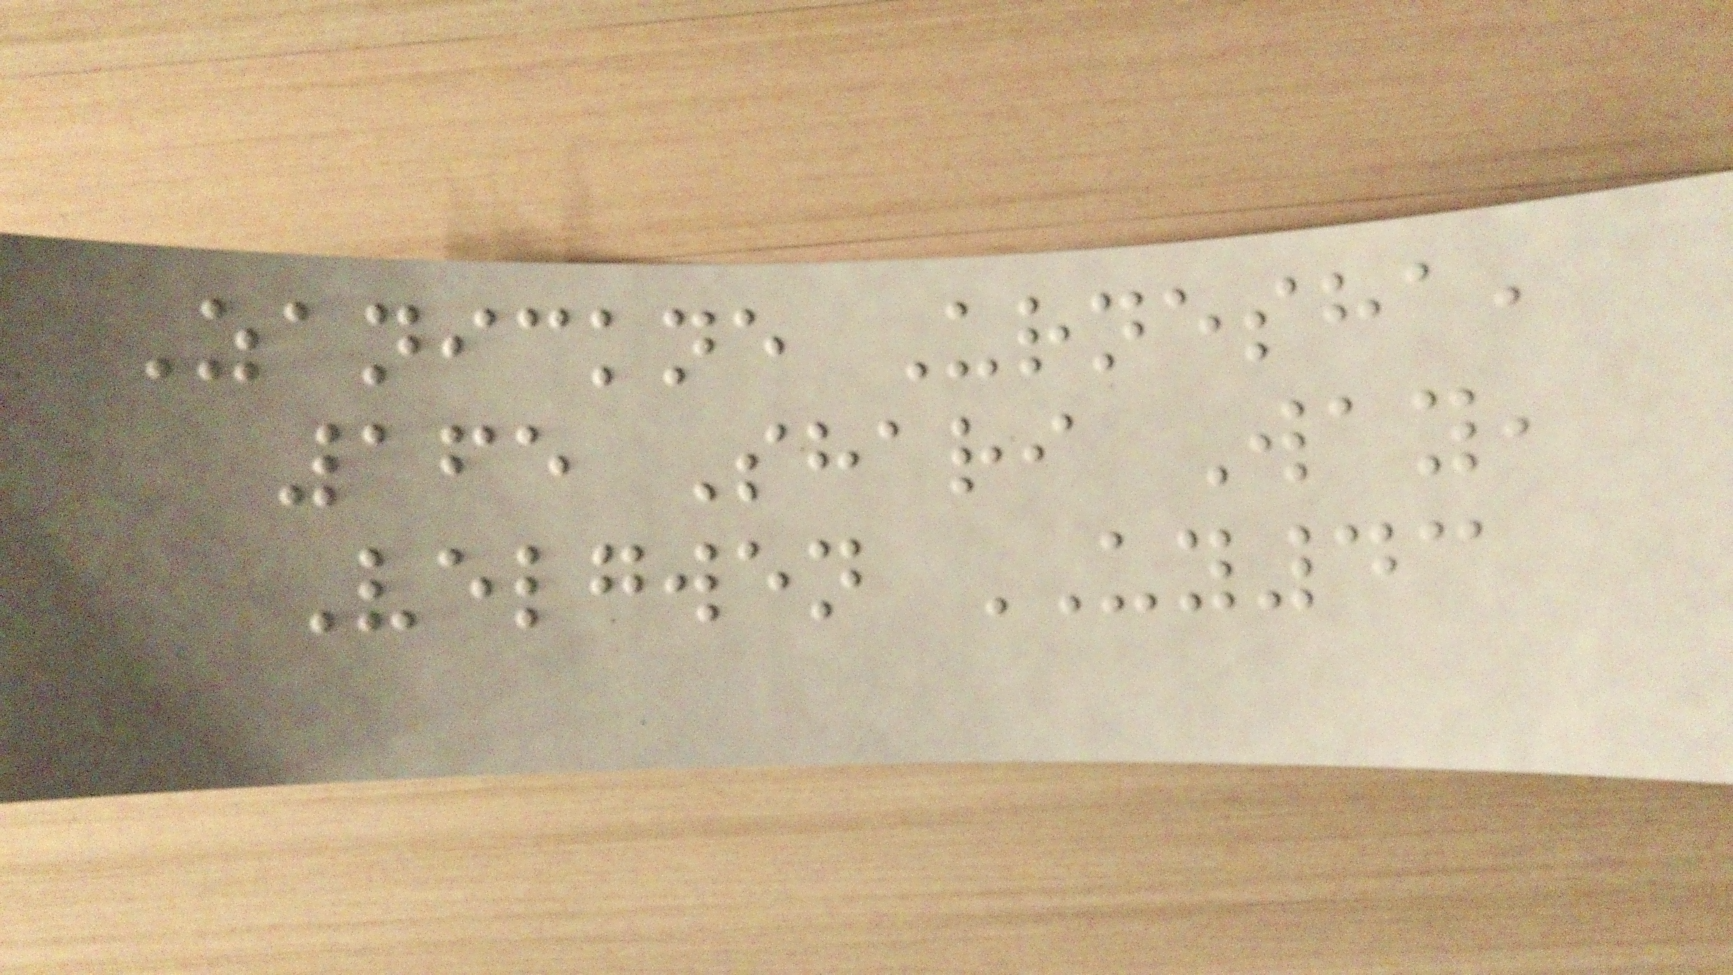Zanickne Urnesha,
165 Shari Way,
Velgwen UY43
